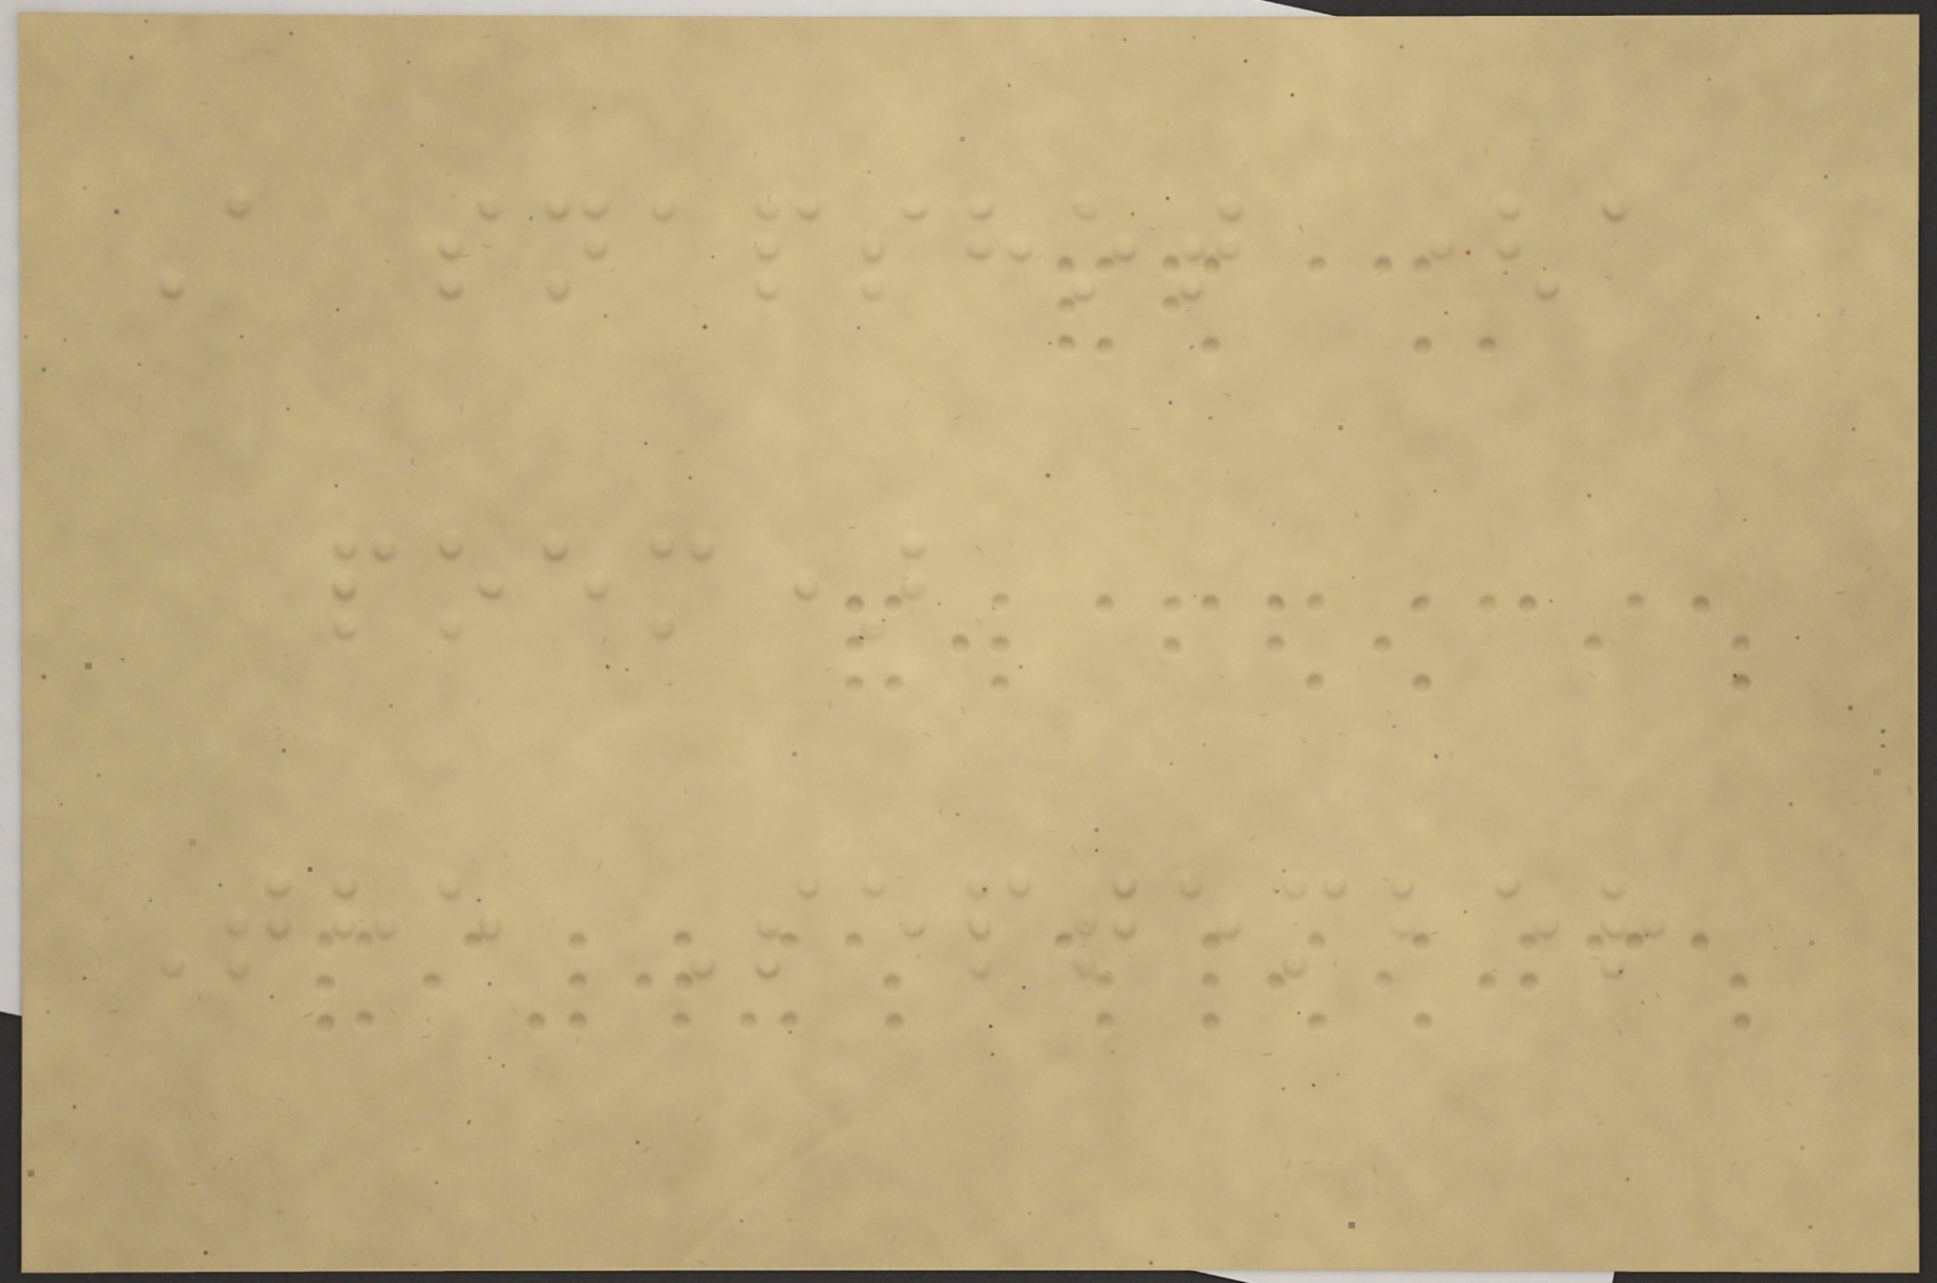A snapshot (a
poem)
The September
